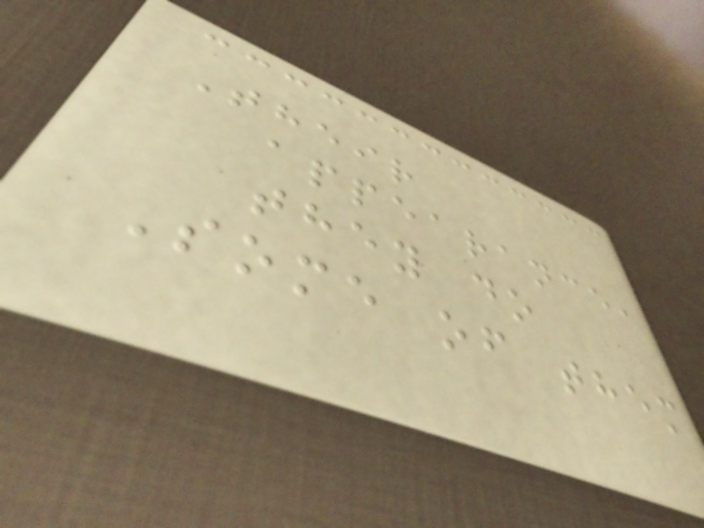Their
appearance,
they do
Some of them
